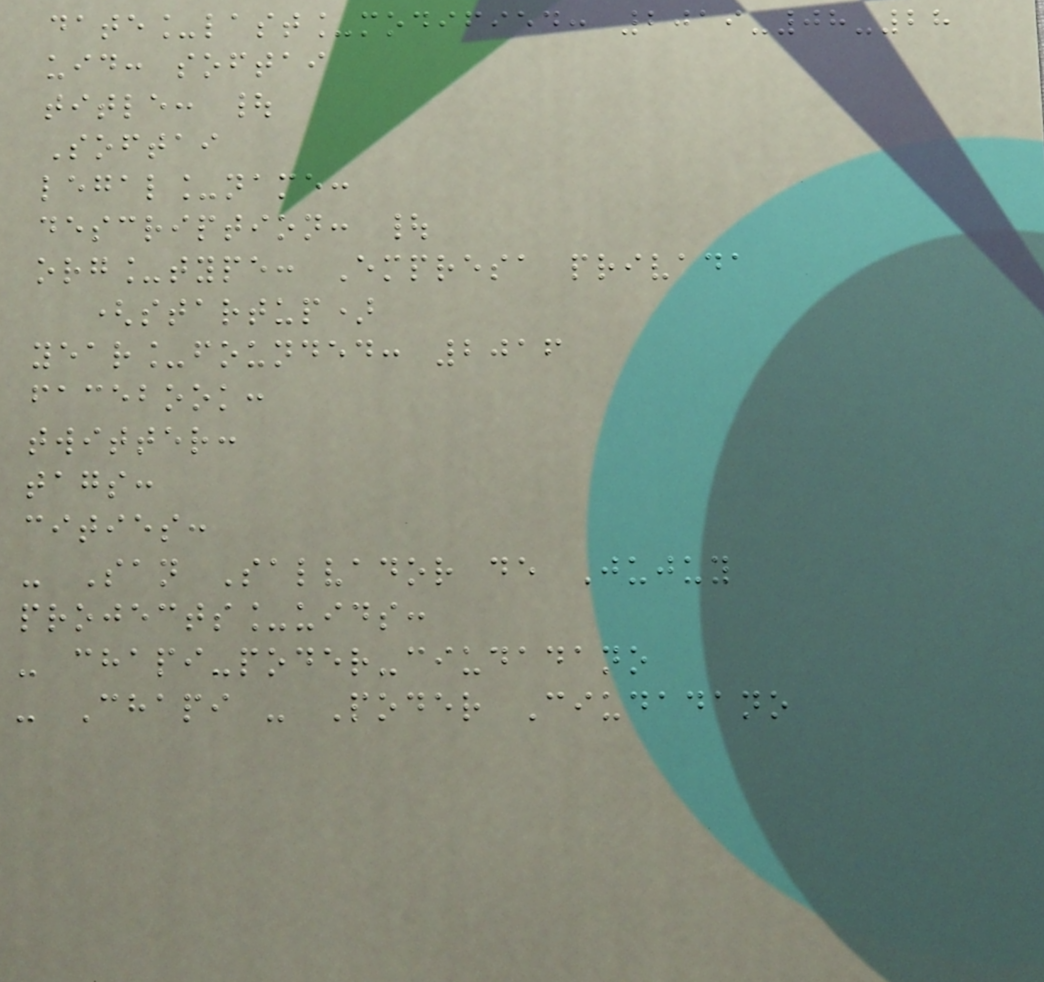date_last_modified: 2019-08-28
uid: softai
title: |
Softai
legal_name:
description: |
org_type: Empresa privada
(startup)
year_founded: 2016
facebook:
twitter:
tags:
cities:
- San Salvador de Jujuy
projects_uids:
- chapi-poder-ciudadano
- Chapi - Poder Ciudadano
